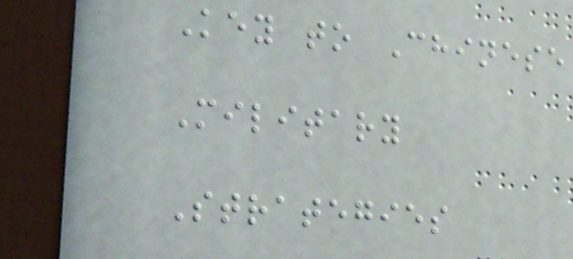Key to Chinese
Military
Strategies
